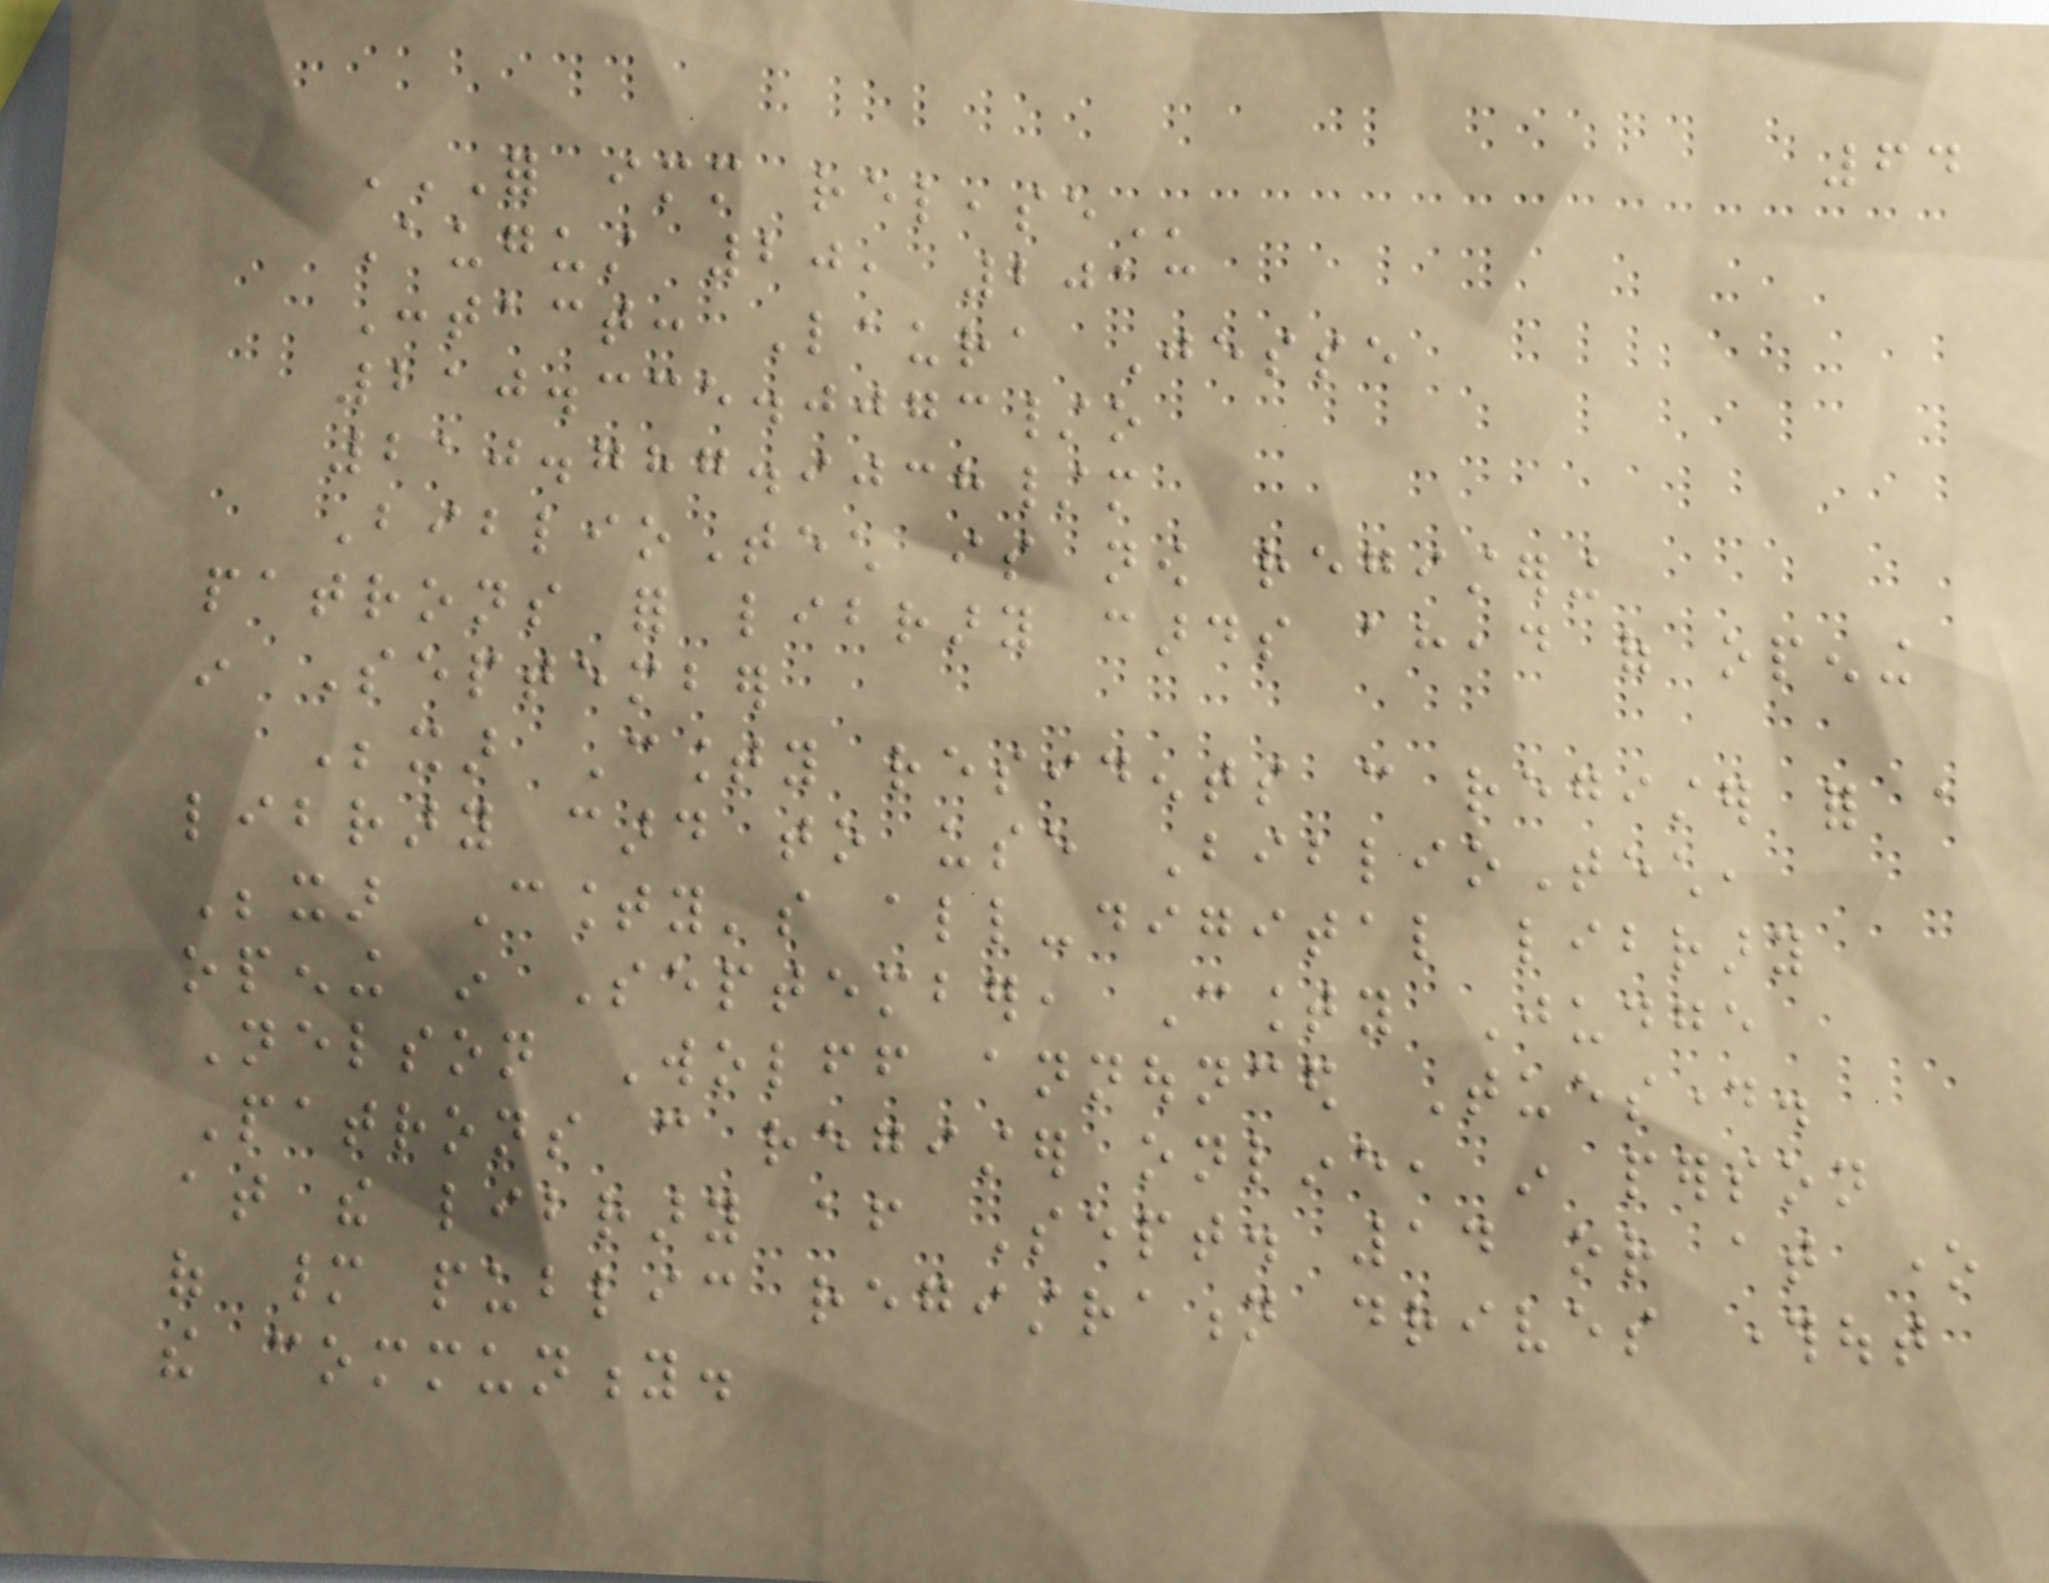64
FOR IMMEDIATE RELEASE
August 20, 2013
Contact: Laura Jesse
210.335.0073/o
210.787.9038/m
BiblioTech is now registering
patrons for library cards ahead of opening
in September
Bexar County residents can register for a
library card to use BiblioTech,
Bexar County's all-digital library
opening in September, County Judge
Nelson Wolff announced Tuesday.
Patrons can register online, in person
at the library after Sept. 14 or at one
of many public registration drives throughout
the community.
